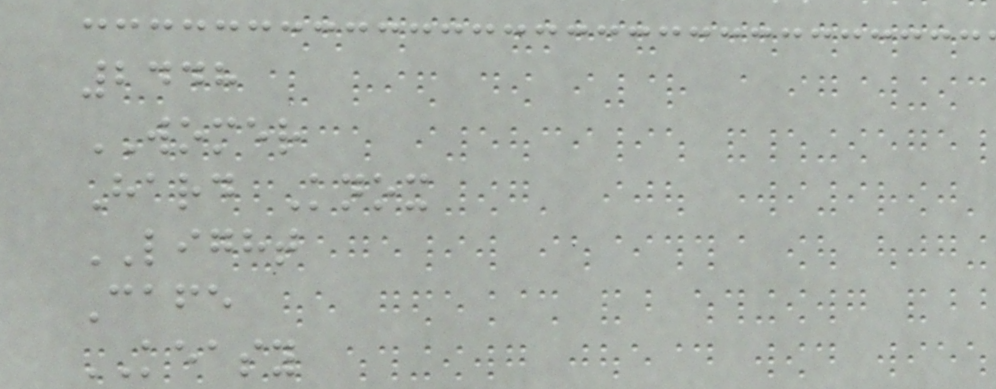2448
WOMER
Hard Knox
LIGHT
Cafe
KEASY
